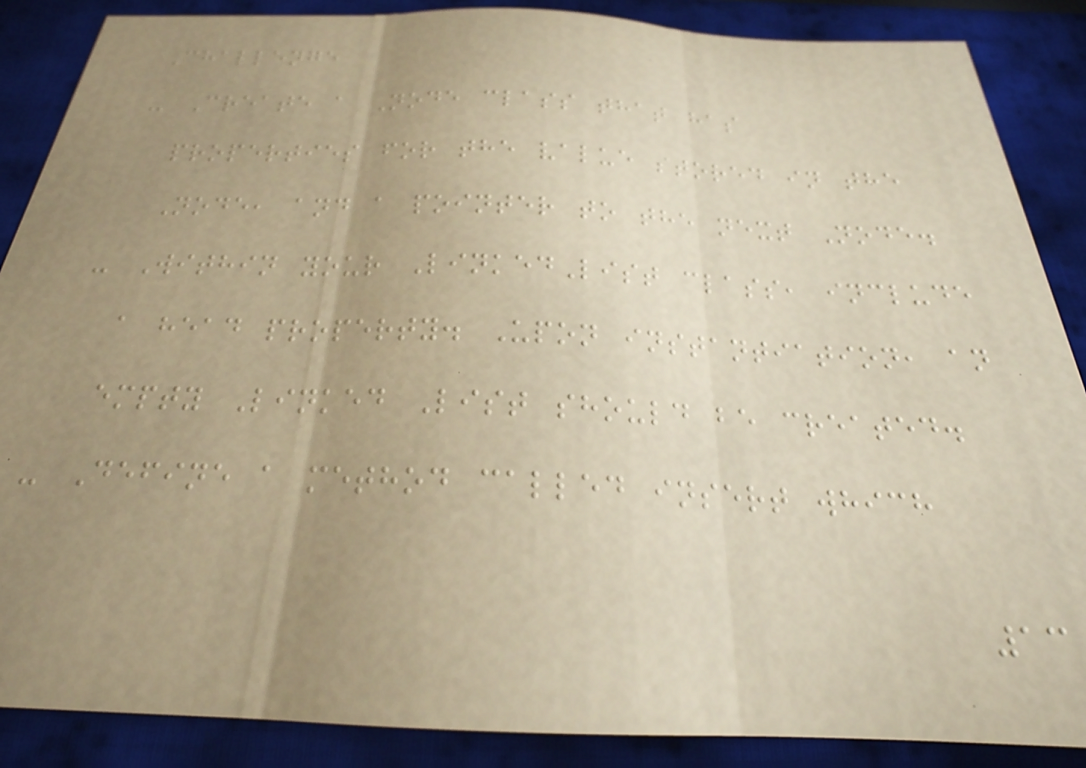Challenge
- Create a Node class that has
properties for the value stored in the
Node, and a pointer to the next Node.
- Within your LinkedList class, include
a head property. Upon instantiation, an
empty Linked List should be created.
- Define a method called insert which
13
